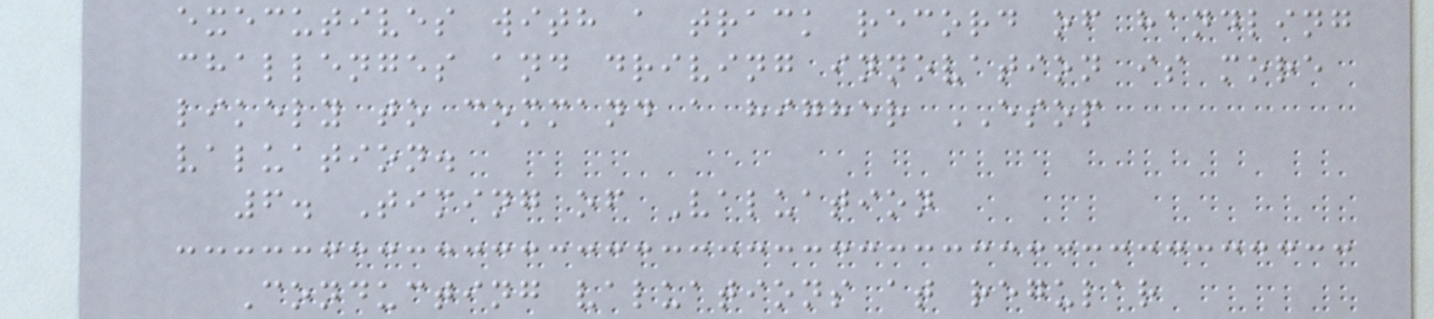executives with a track record of handling
challenges and driving innovation is more
likely to command a higher ESOP
valuation.
6. Timing of Valuation
Conducting valuations at regular
